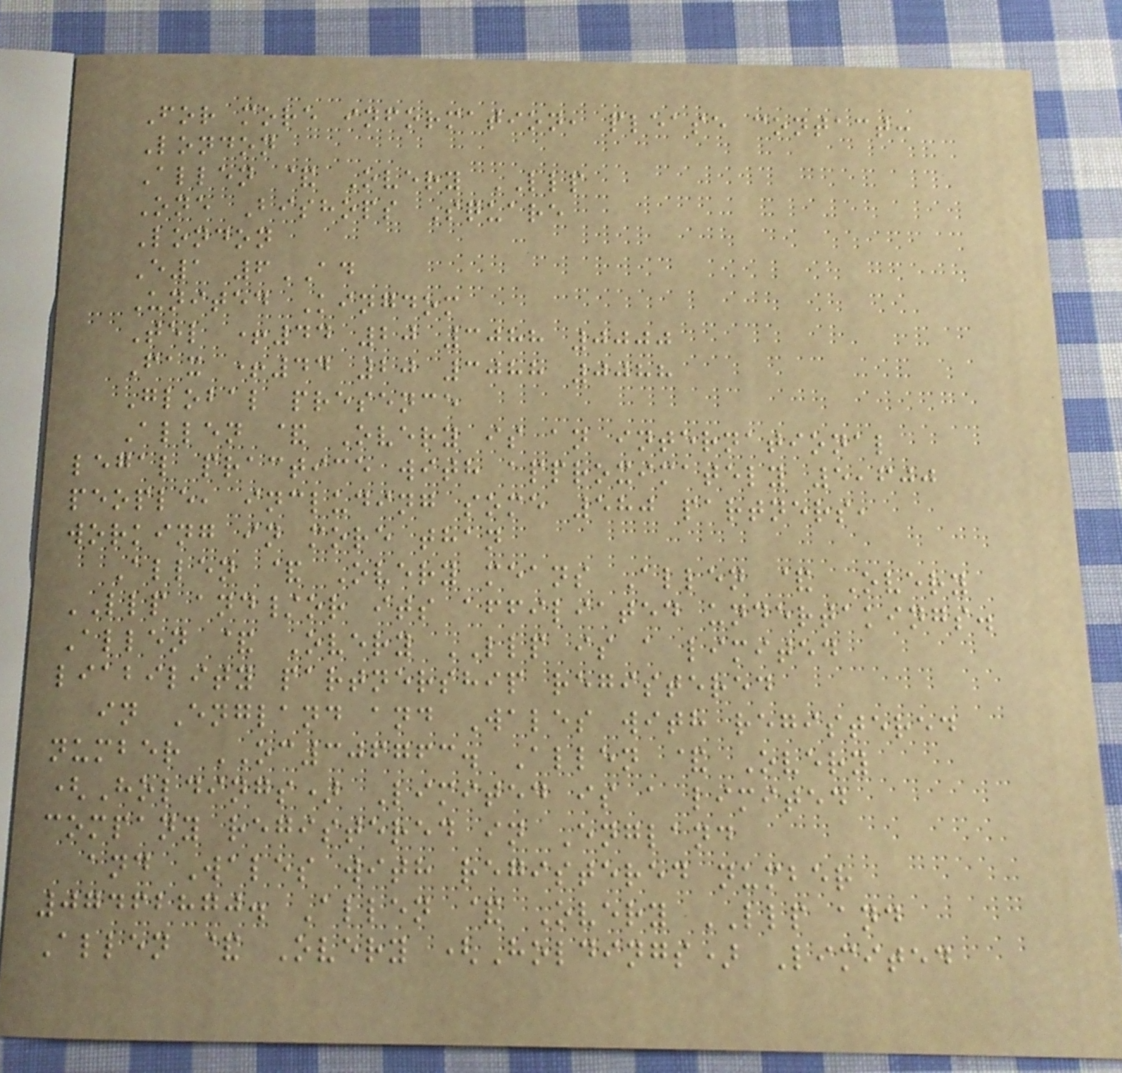For more information, please contact:
London
Allen & Overy LLP
One Bishops Square
London
E1 6AD
United Kingdom
Tel +44 20 3088 0000
Fax +44 20 3088 0088
Global presence
Allen & Overy is an international
legal practice with approximately 5,600
people, including some 580 partners,
working in more than
Allen & Overy means Allen & Overy
LLP and/or its affiliated undertakings.
Allen & Overy LLP is a limited
liability partnership registered
in England and Wales with registered
number OC306763. Allen & Overy
(Holdings) Limited is a limited
company registered in England
and Wales with registered number
07462870. Allen & Overy LLP and
Allen & Overy (Holdings) Limited
